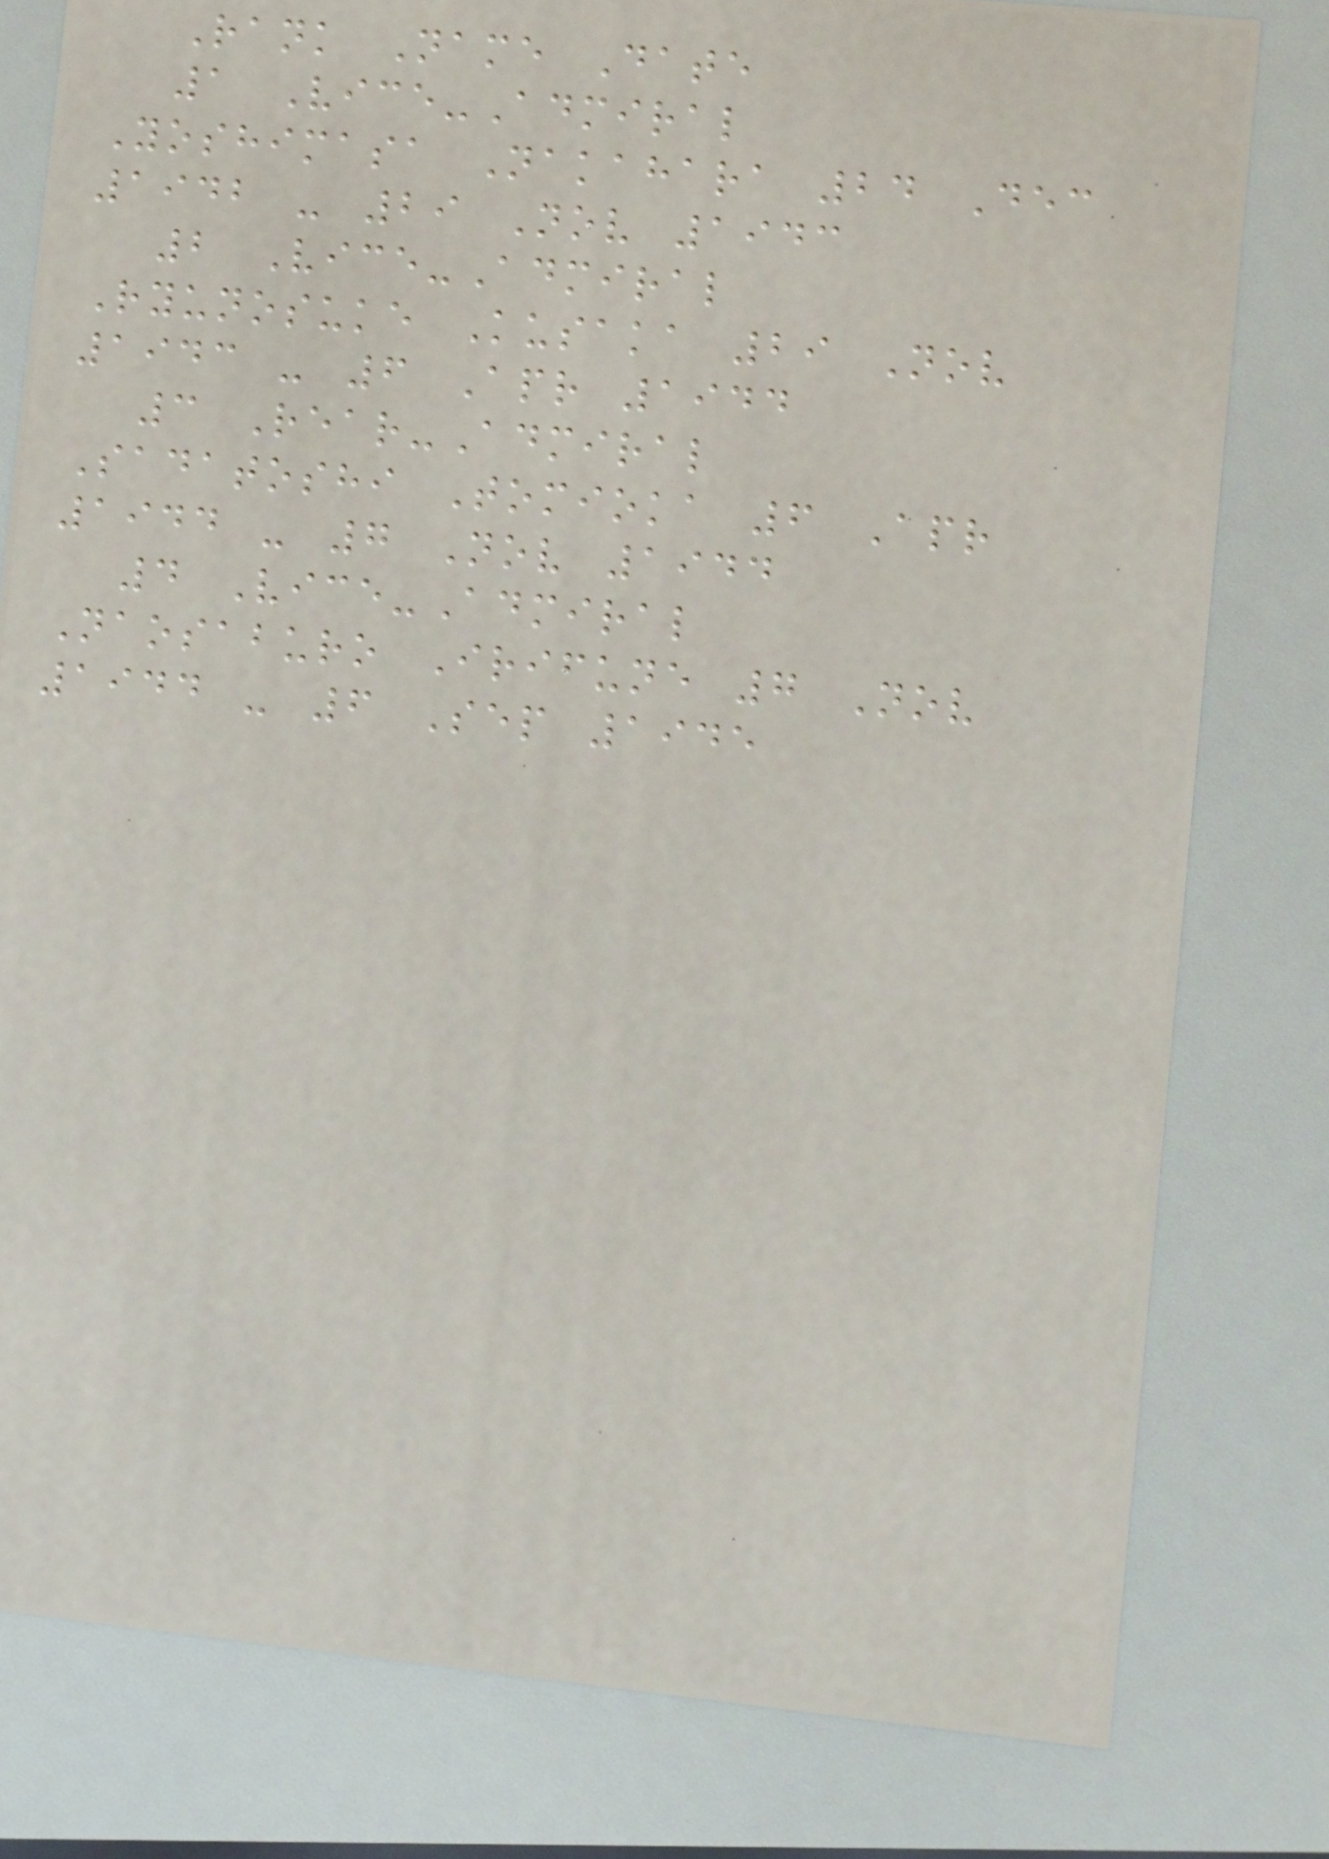Rank Name Date
1 Vice-Admiral
Yoshimasa Nakahara 24 Dec
1942 - 29 Nov 1943
2 Vice-Admiral
Ryunosuke Kusaka 29 Nov
1943 - 6 Apr 1944
3 Rear-Admiral
Sadatoshi Tomioka 6 Apr
1944 - 7 Nov 1944
4 Vice-Admiral
Naosaburo Irifune 7 Nov
1944 - 6 Sep 1945
